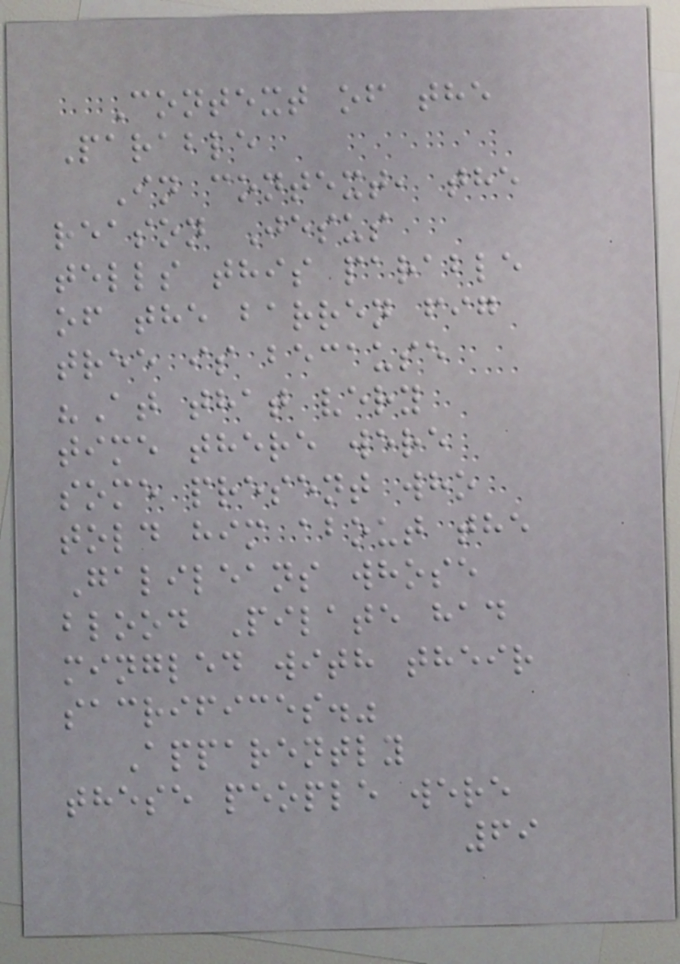Context of the
Parable
In context, the
reason Jesus
tells this parable
of the barren fig
tree is because
"At that very
time there were
some present who
told him about the
Galileans whose
blood Pilate had
mingled with their
sacrifices."
Apparently
these people were
69
